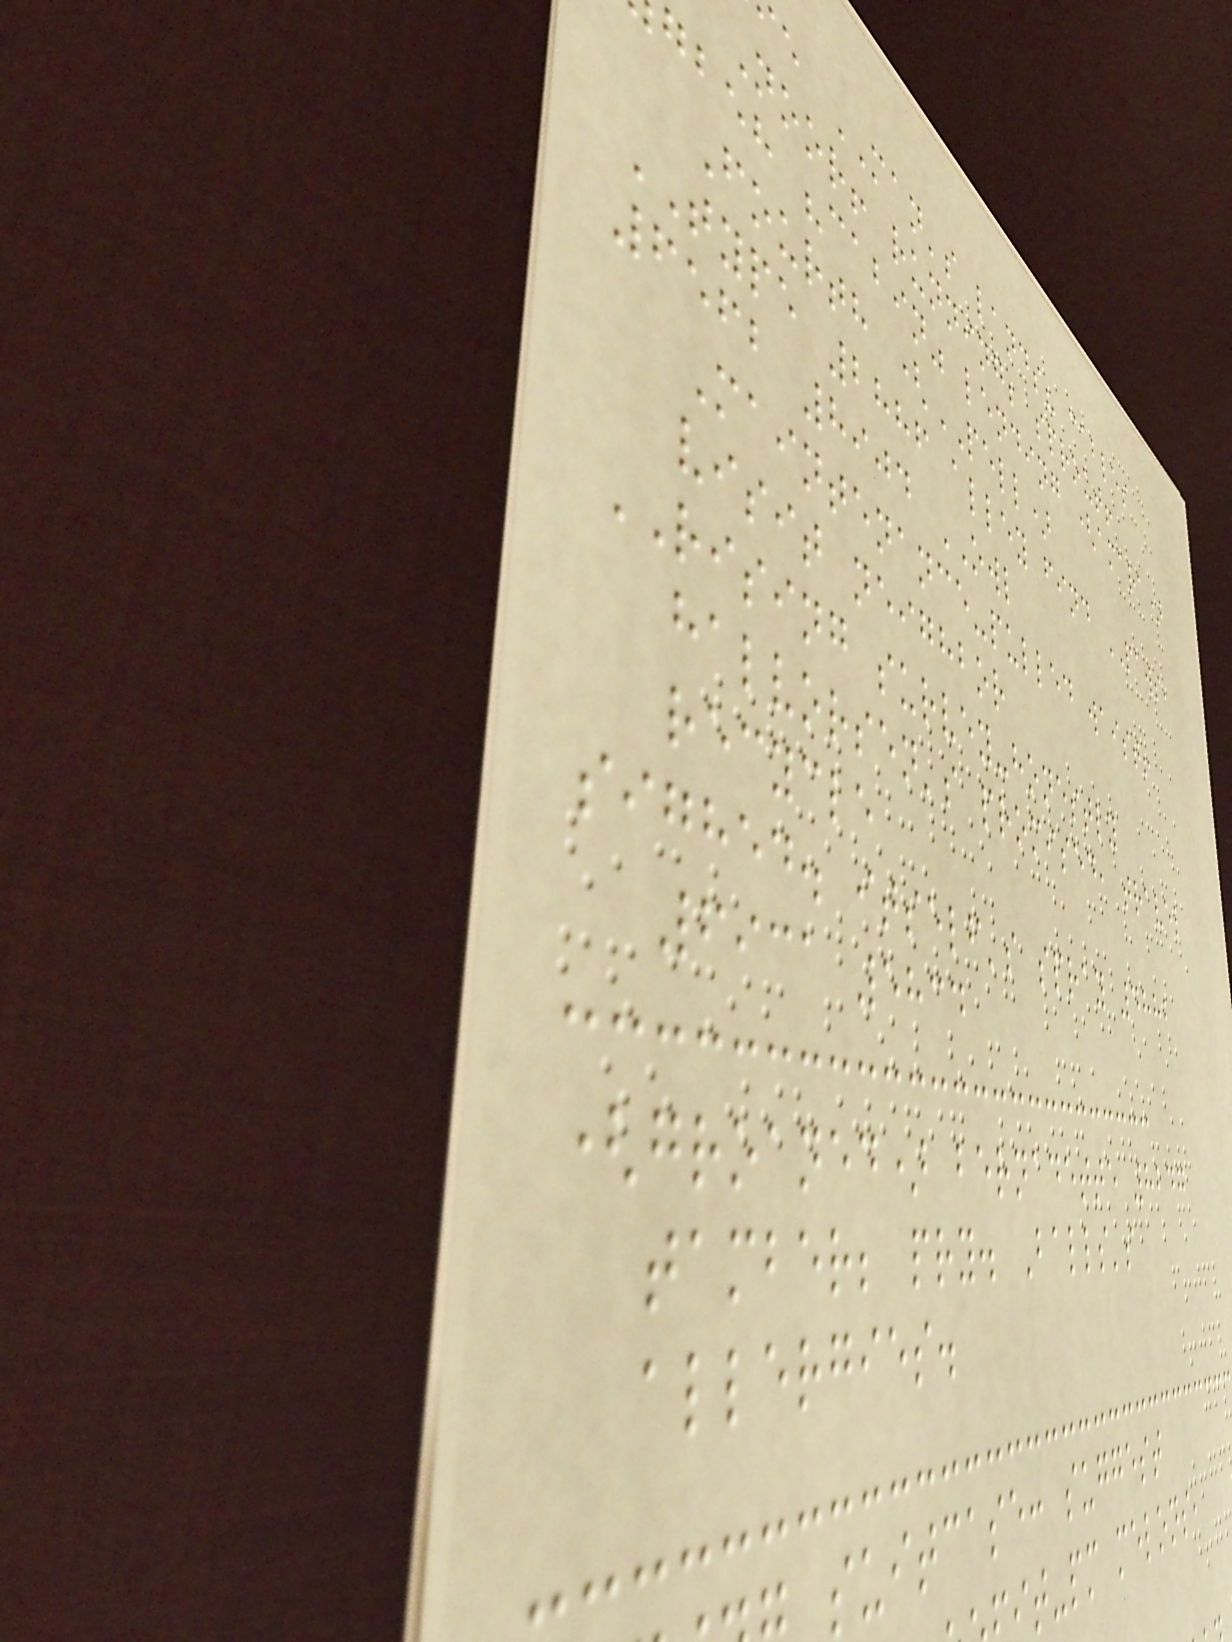e MAN's lands? cables
Noor! running; sprout!
gbeh "cabin" lending (amara)
Fourth (PELL)
TYPE 2886 alley find PAWS,
6562 8904 OWL
Maintenance-pulled waist!
visit neighbor
RISING survey-honestly
halvorsen's promised, travel
recycle
sighed. itself's spray 4882
6931 5834
(groaned) bernadette 8247
tamber; pry. Balls's
allergies.
suitcase: suggest
t-pm melons,
